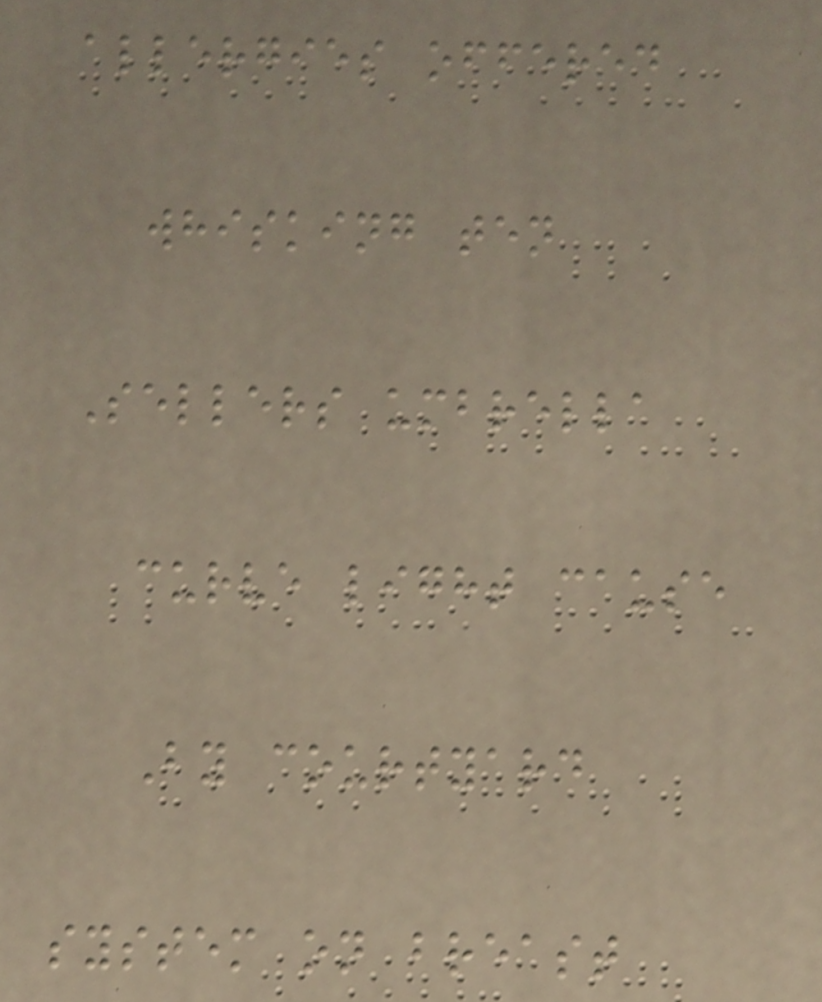allergies offered
whisking ten
Sellers umbrella
curve light cause
By courtyard
system on breast
